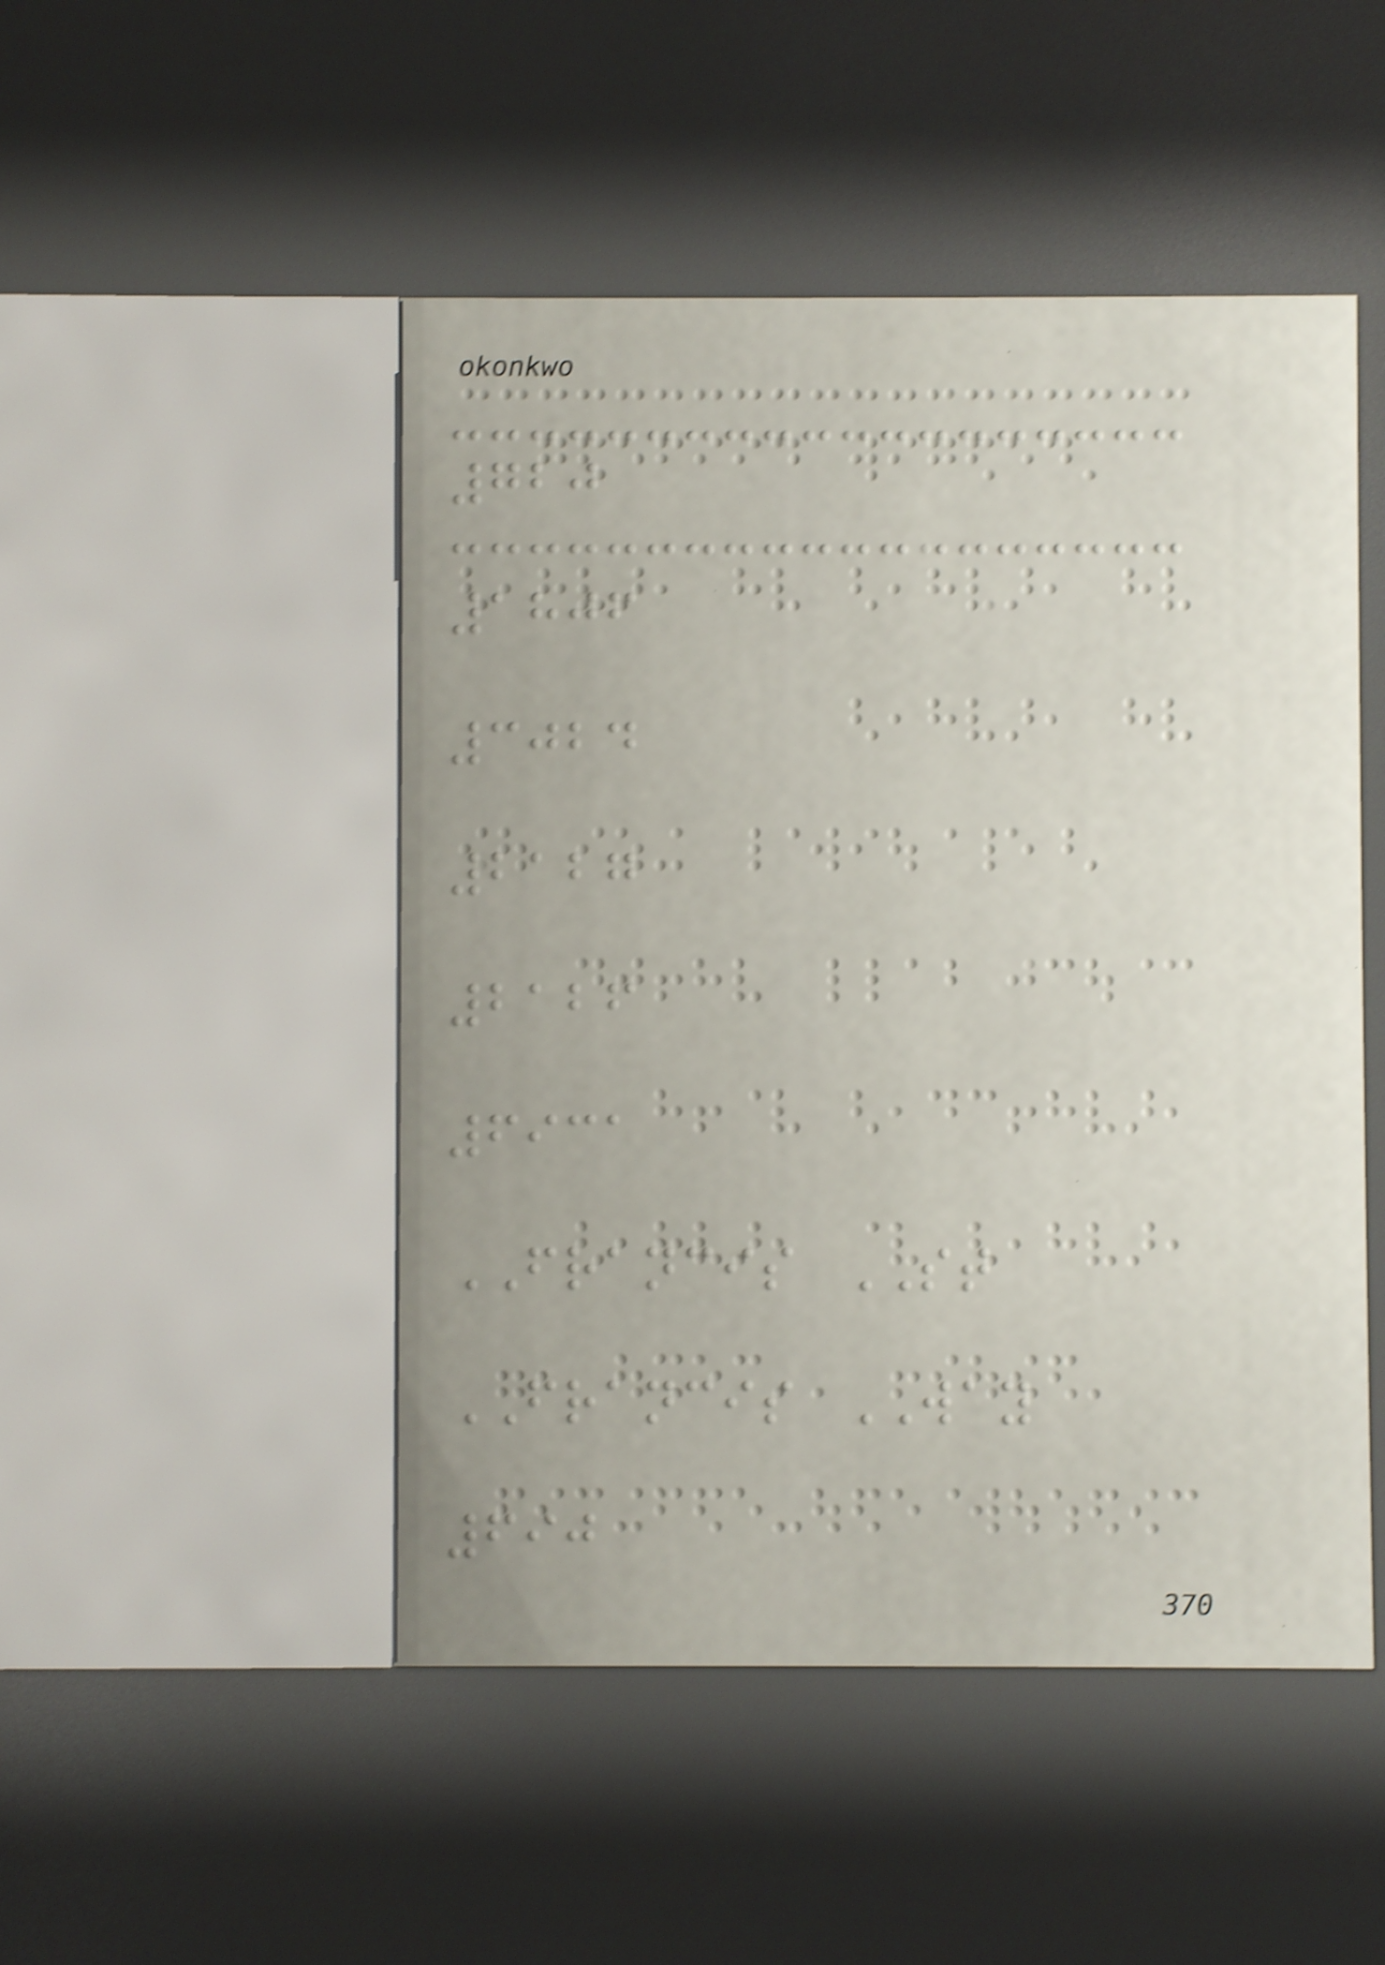720
1806
3024
2127
2126
6931
FRANCIS ST
FRANCIS WAY
690
